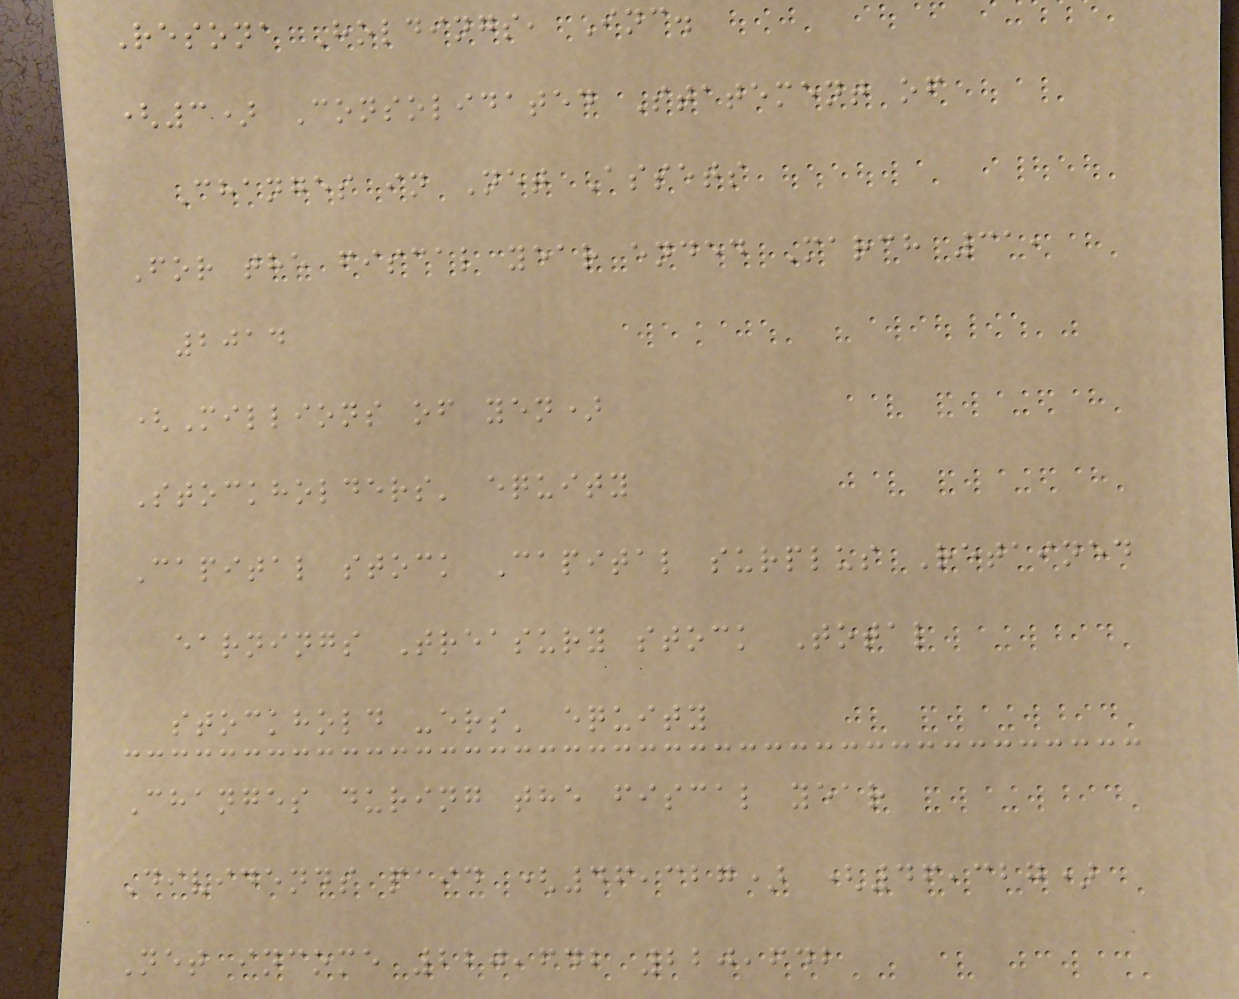Resona Holdings, Inc.
(3) Consolidated Statement of
Changes in Net Assets
For the fiscal year ended March 31,
2014
(Millions of yen)
Stockholders' equity
Capital stock Capital surplus Retained
earnings Treasury stock Total
stockhold -ers' equity
Changes during the fiscal year
Dividends paid (46,327) (46,327)
Net income 220,642 220,642
